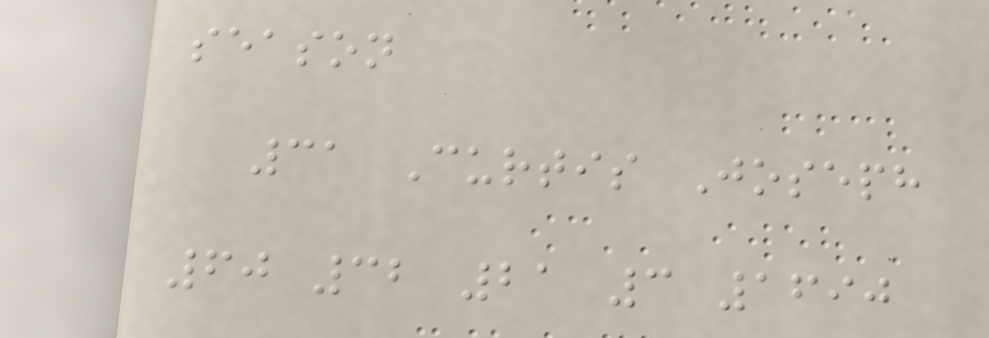season
31 Curtis Joseph
60 32 21 3 1690
